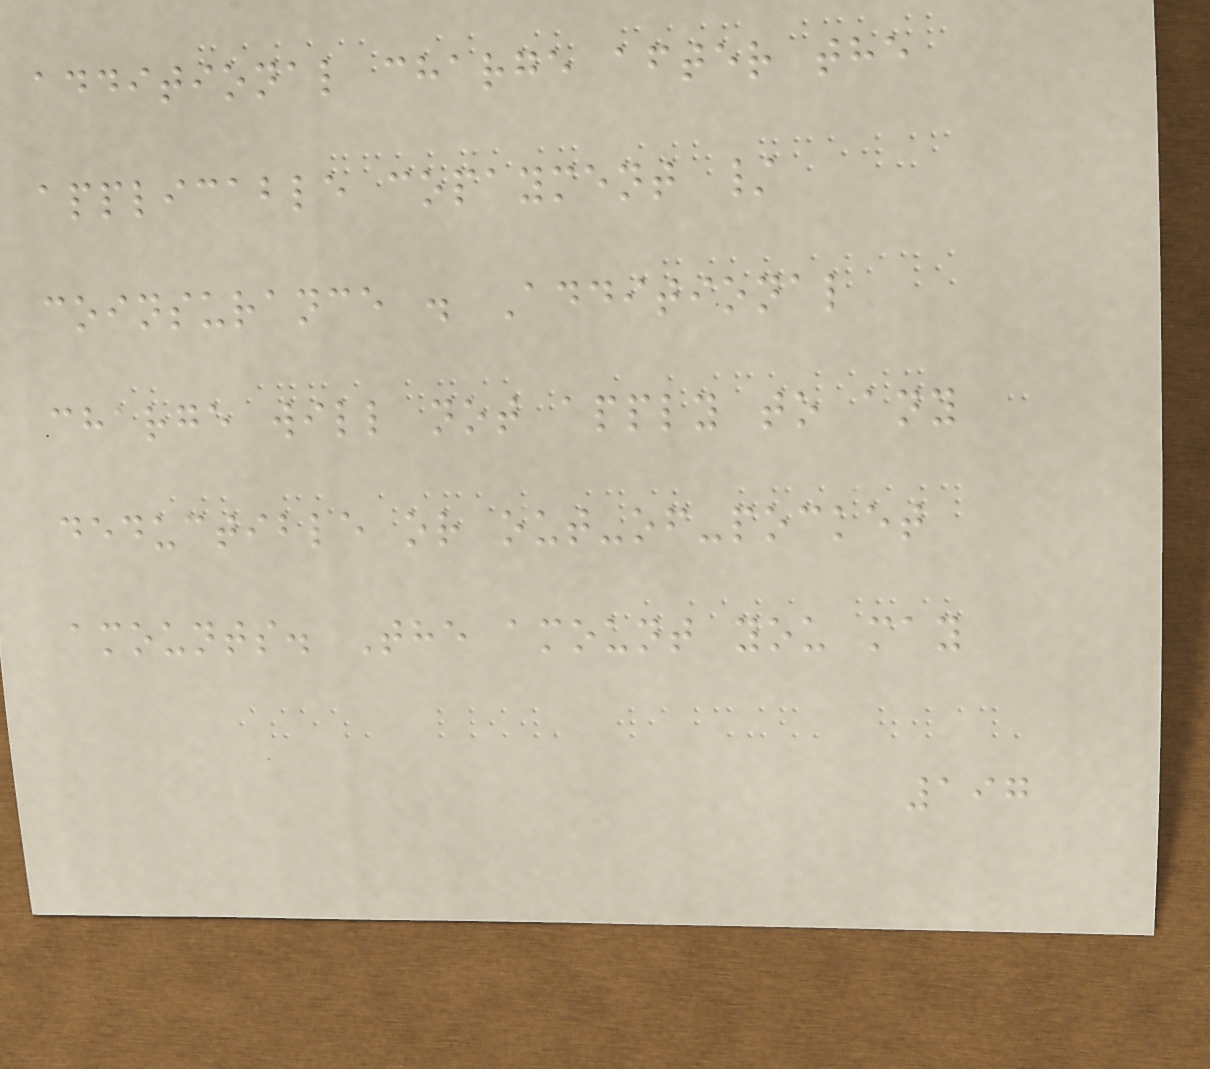additional charge after the
applicable copayment /
coinsurance . Additional
charge will not apply to any
deductible or out-of-pocket
amounts. The amount you may
197
